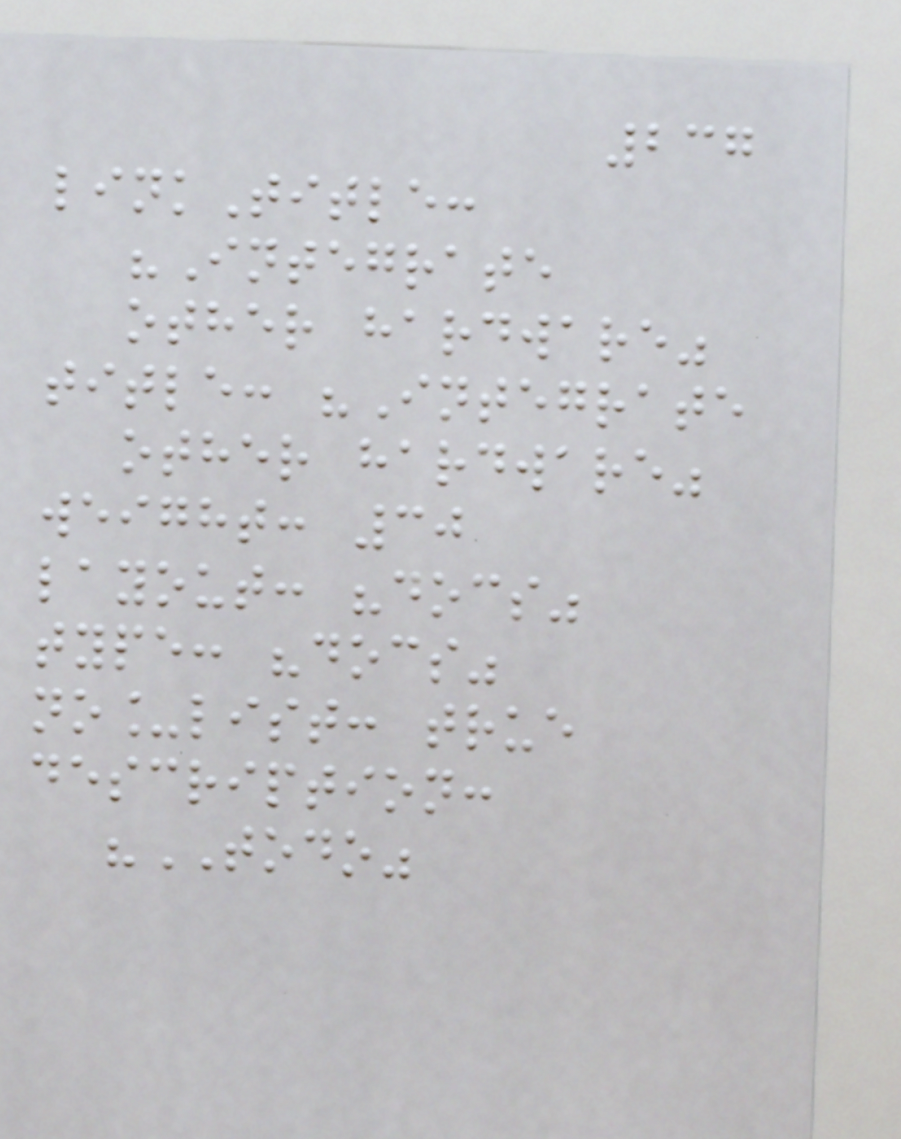237
linkTitle:
"Integrate
other hardware"
title: "Integrate
other hardware"
weight: 30
layout: "docs"
type: "docs"
no_list: true
description:
"TODO"
